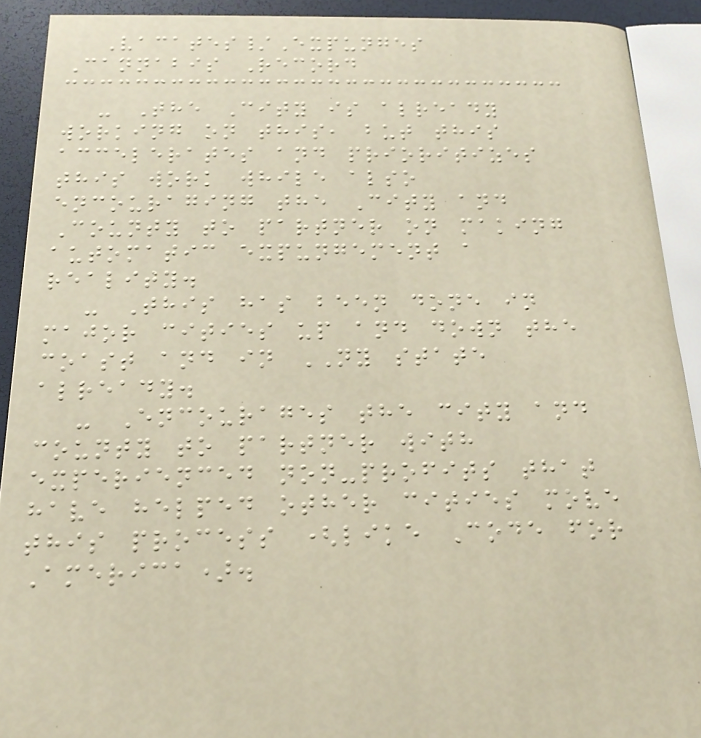Vacates/Expunges
Cannabis Record
- The City is already
working on this, but this
accelerates and prioritizes
this work while also
encouraging the City and
County to partner on making
automatic expungement a
reality.
- This has been done in
major cities up and down the
coast and in NY state
already.
- Encourages the city and
county to partner with
experienced non-profits that
have helped other cities move
this process (like Code for
America).
